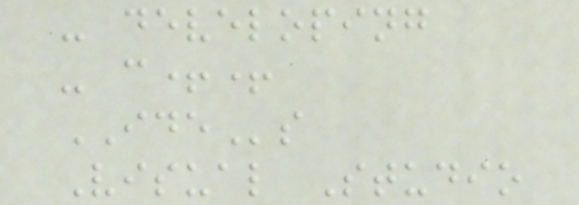- developing
- c++
IDEs
Visual Studio
